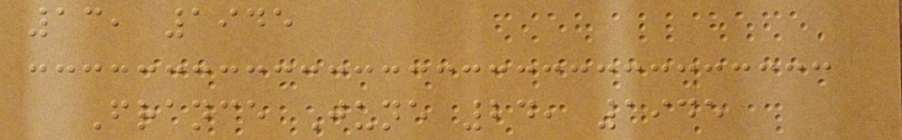13, 1945
France June 24, 1945
